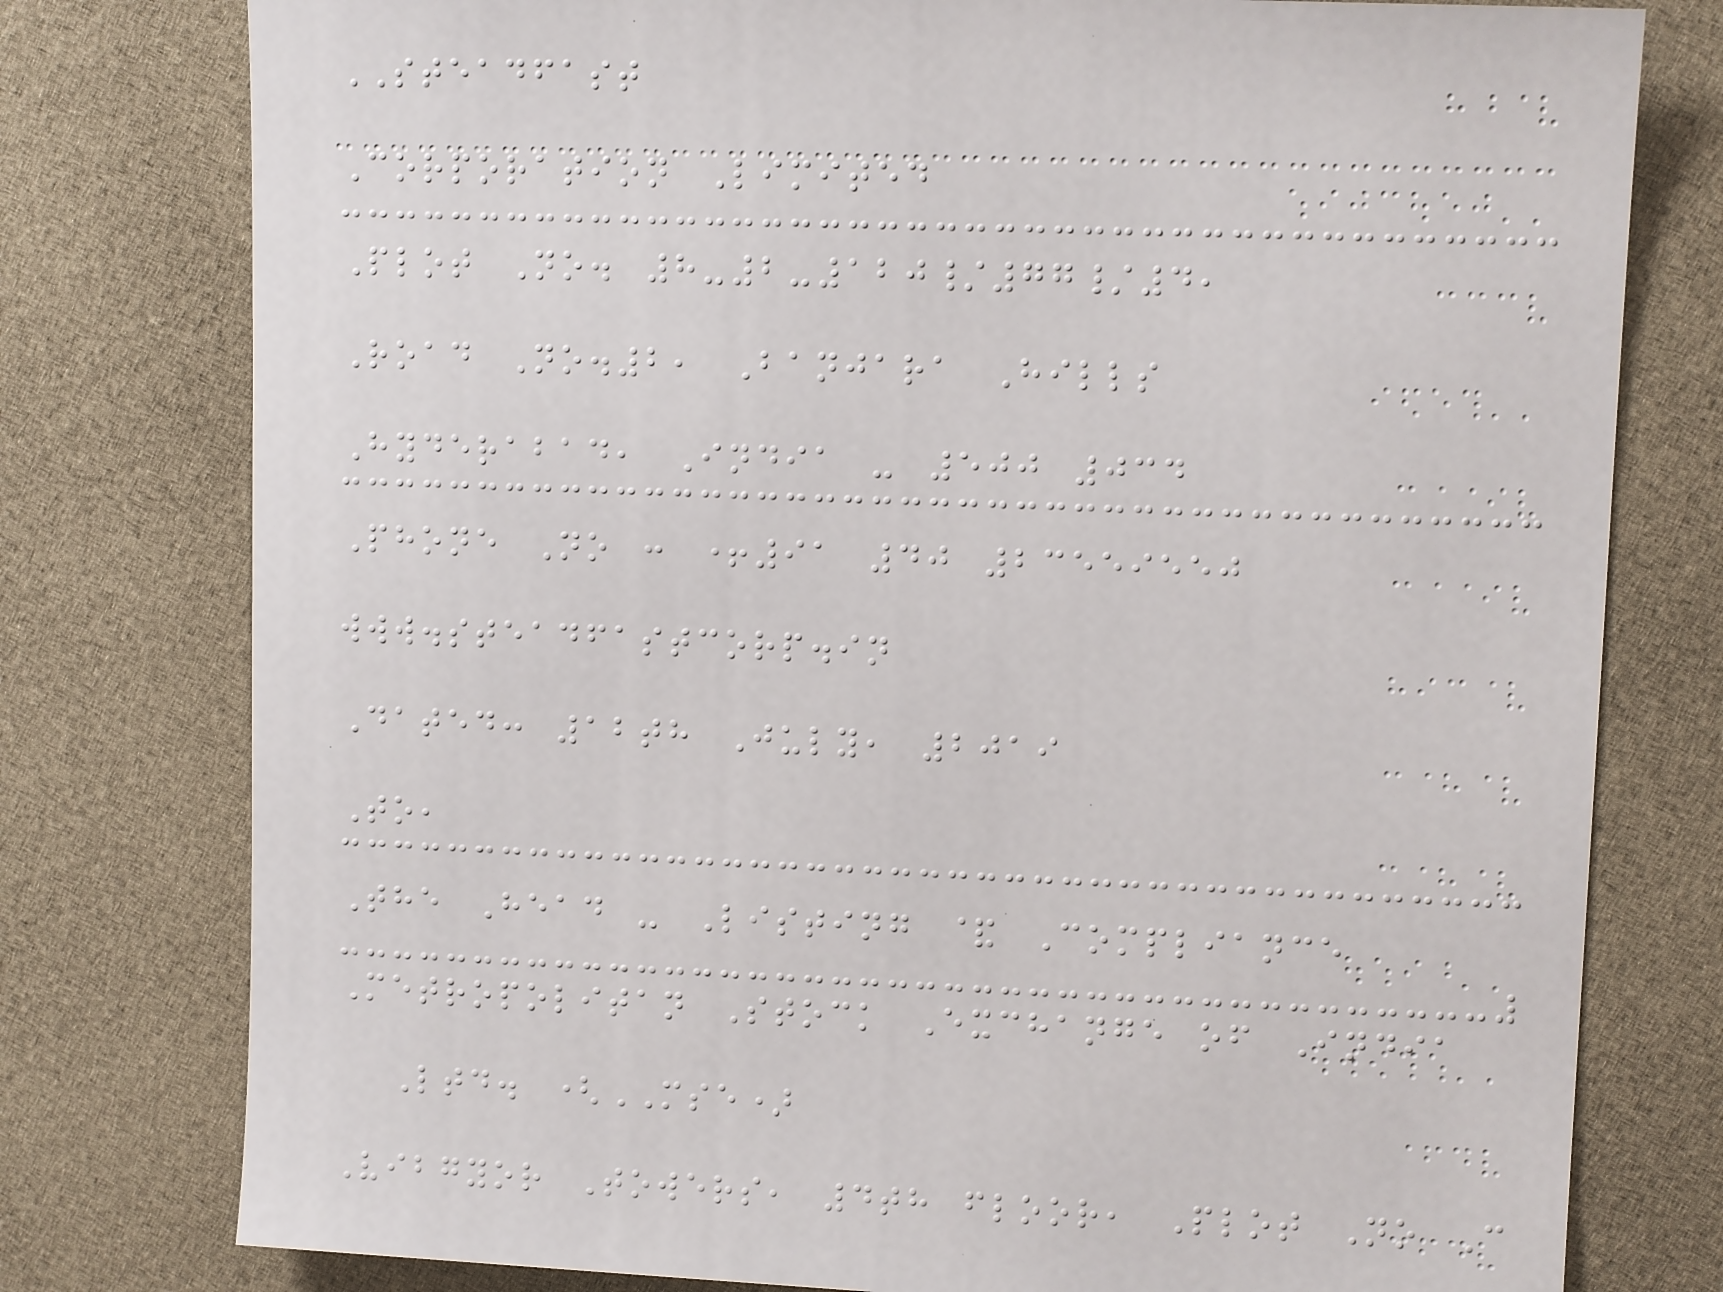STEADFAST
Corporation Limited
Plot No. 8-2-120/77/4,
Road No.2, Banjara Hills
Hyderabad, India - 500 034
Phone No : +91 40 23559550
www.steadfastcorp.in
Dated: 12th July, 2019
To,
The Head - Listing & Compliance
Metropolitan Stock Exchange of India
Ltd. (MSE)
Vibgyor Towers, 4th floor, Plot No C
